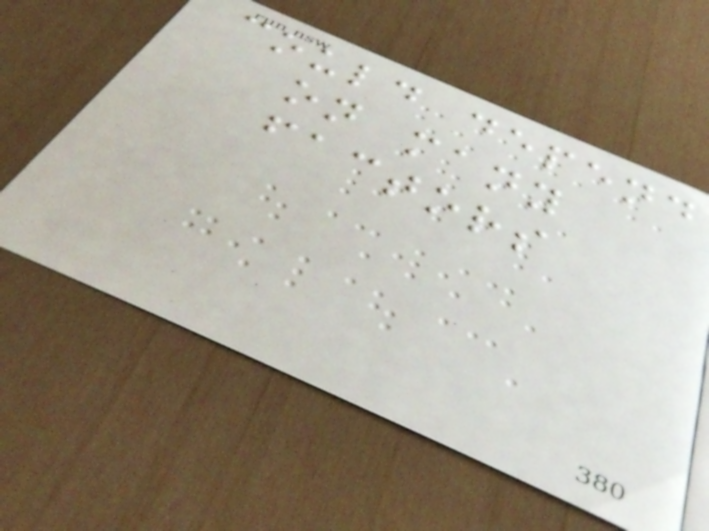could depend
on many
factors
